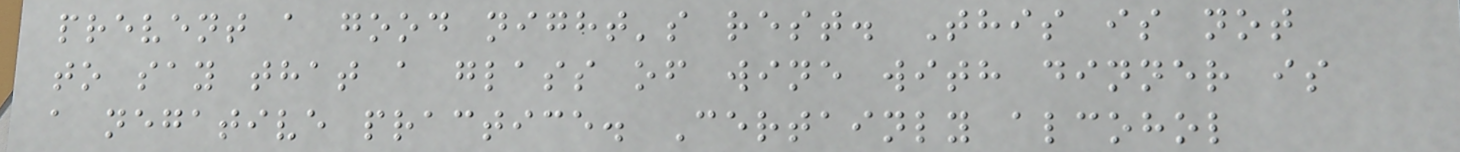prevent a good night's rest. This is not
to say that a glass of wine with dinner is
a negative practice. Certainly alcohol
